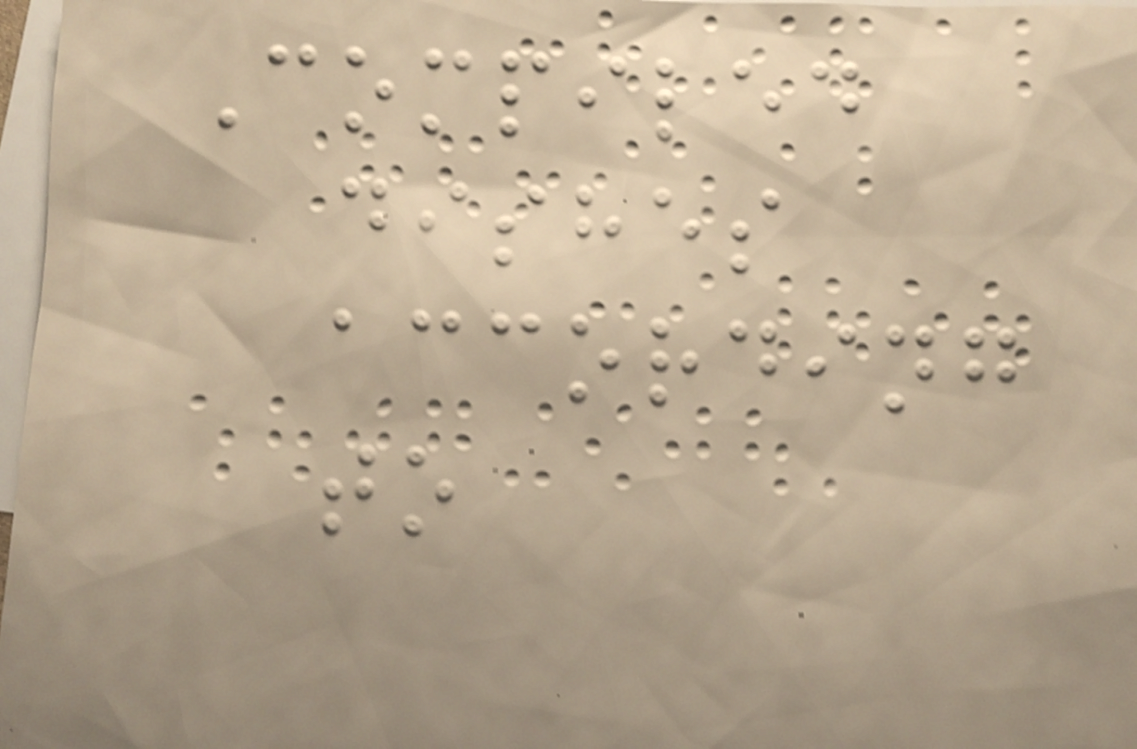Compiled
dishes
according
to
